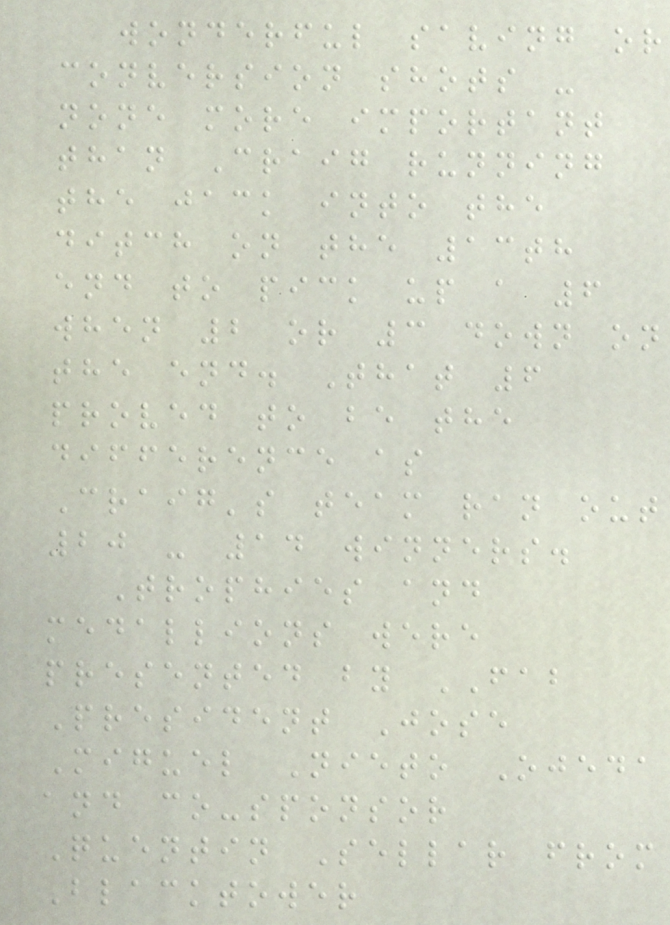wonderful saving or
conversion shots -
none more important
than Craig running
the jack into the
ditch on the 13th
end to pick up a 6
when 2 or 3 down on
the end. That 6
proved to be the
difference as
Craig's team ran out
20 - 14 winners.
Trophies and
medallions were
presented by FAB
President Jose
Miguel Nieto Ojeda
and co-sponsor
Quentin Sellar from
Blacktower
